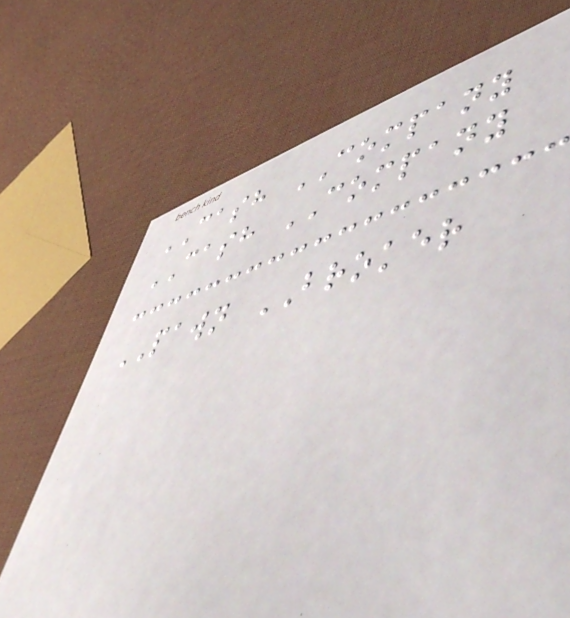CASH COMPANY
CASH COMPANY
PAWN BROKER
